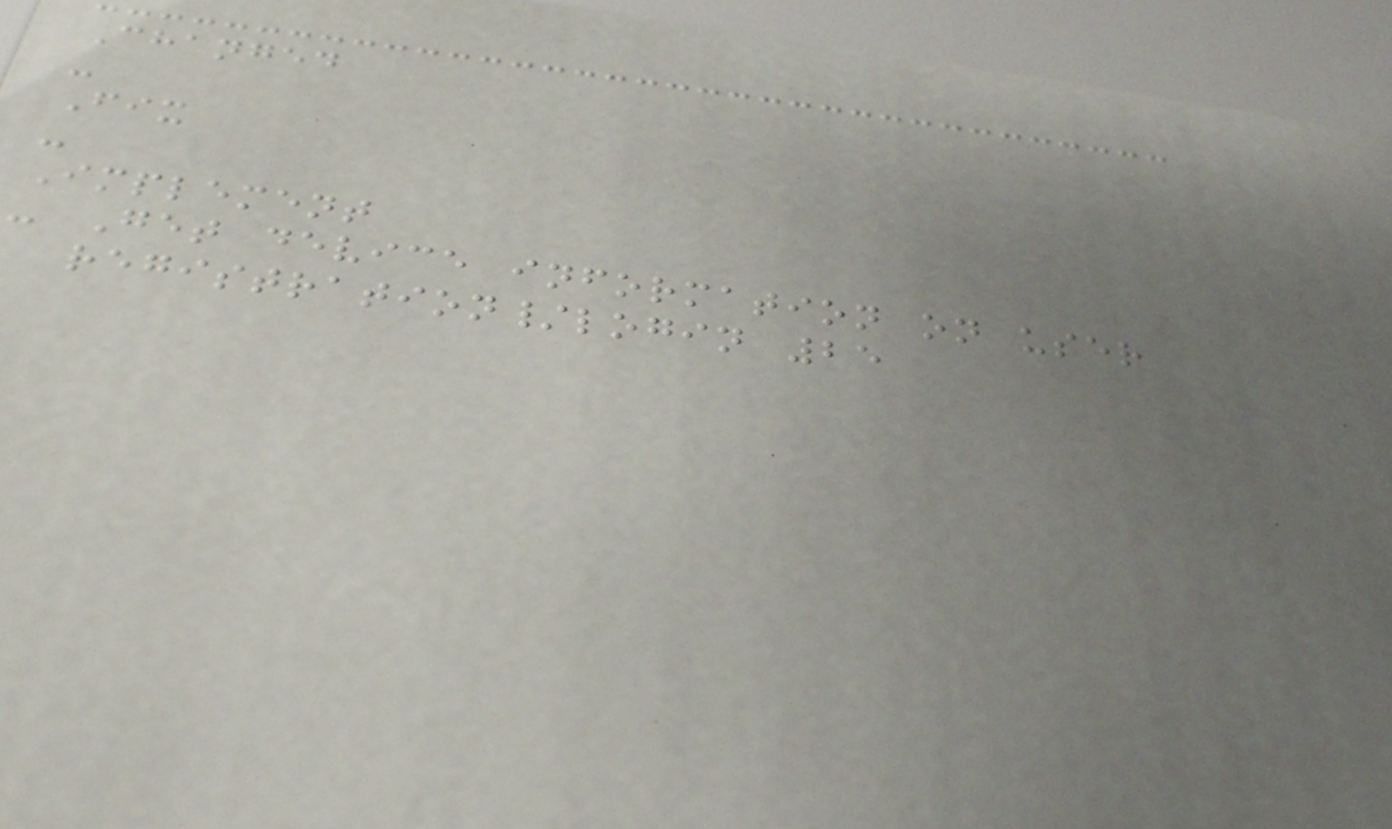Changed
-
Fix
-
Implement
- Get device information on user
registration/login 25
